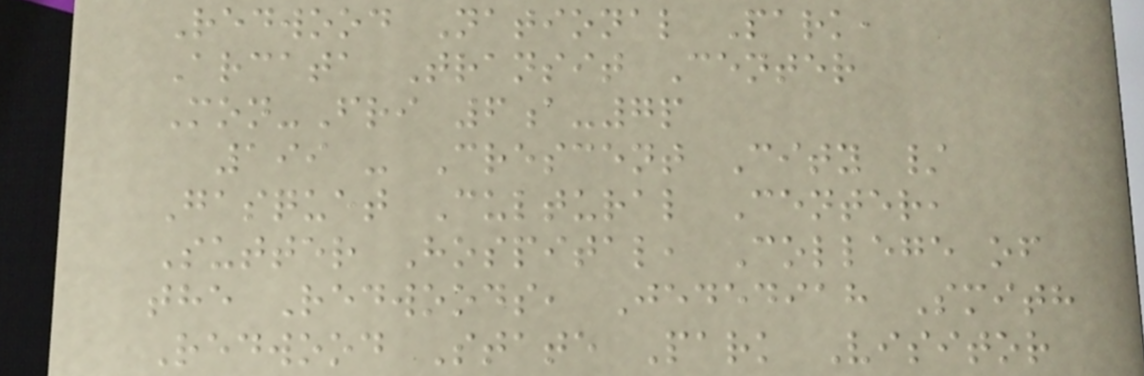Redwood National Park,
Arcata Transit Center
Mon-Fri 6a-7p
199 - Crescent City /
Gasquet Cultural Center,
Sutter Hospital, College of
the Redwoods, Jedediah Smith
Redwood State Park Visitor
